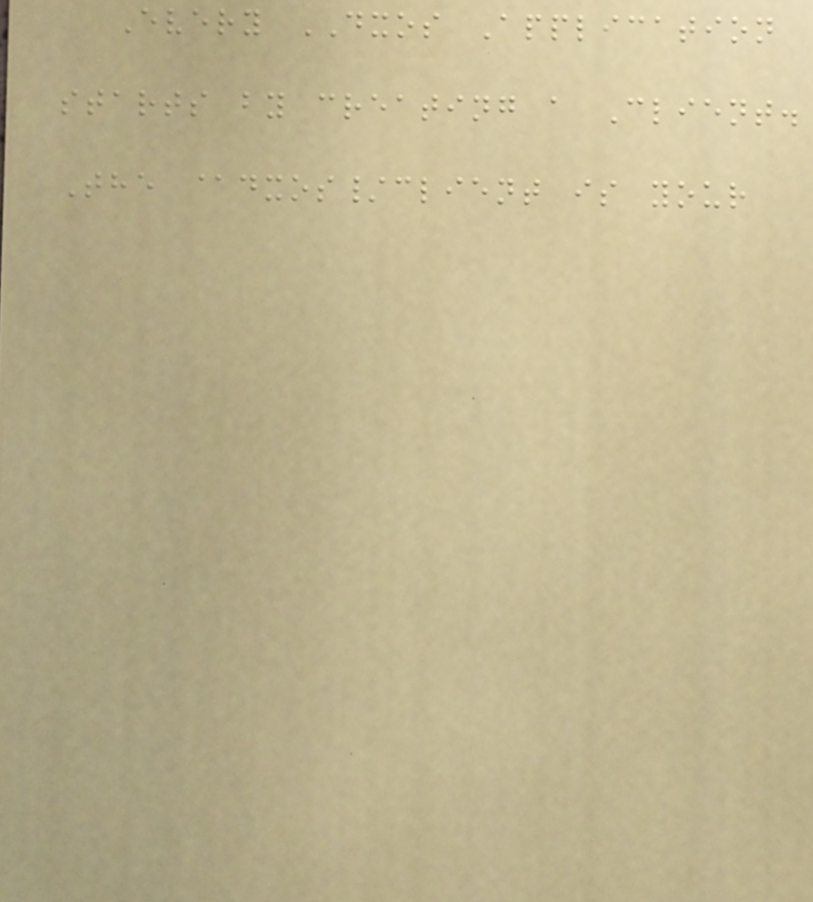Every DXOS Application
starts by creating a Client.
The @dxos/client is your
